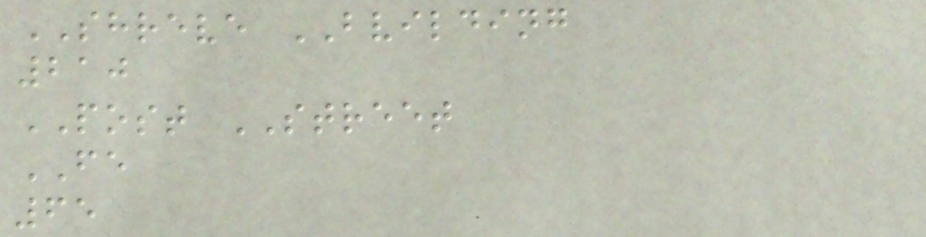SHREVE BVILDING
210
POST STREET
FE
65
